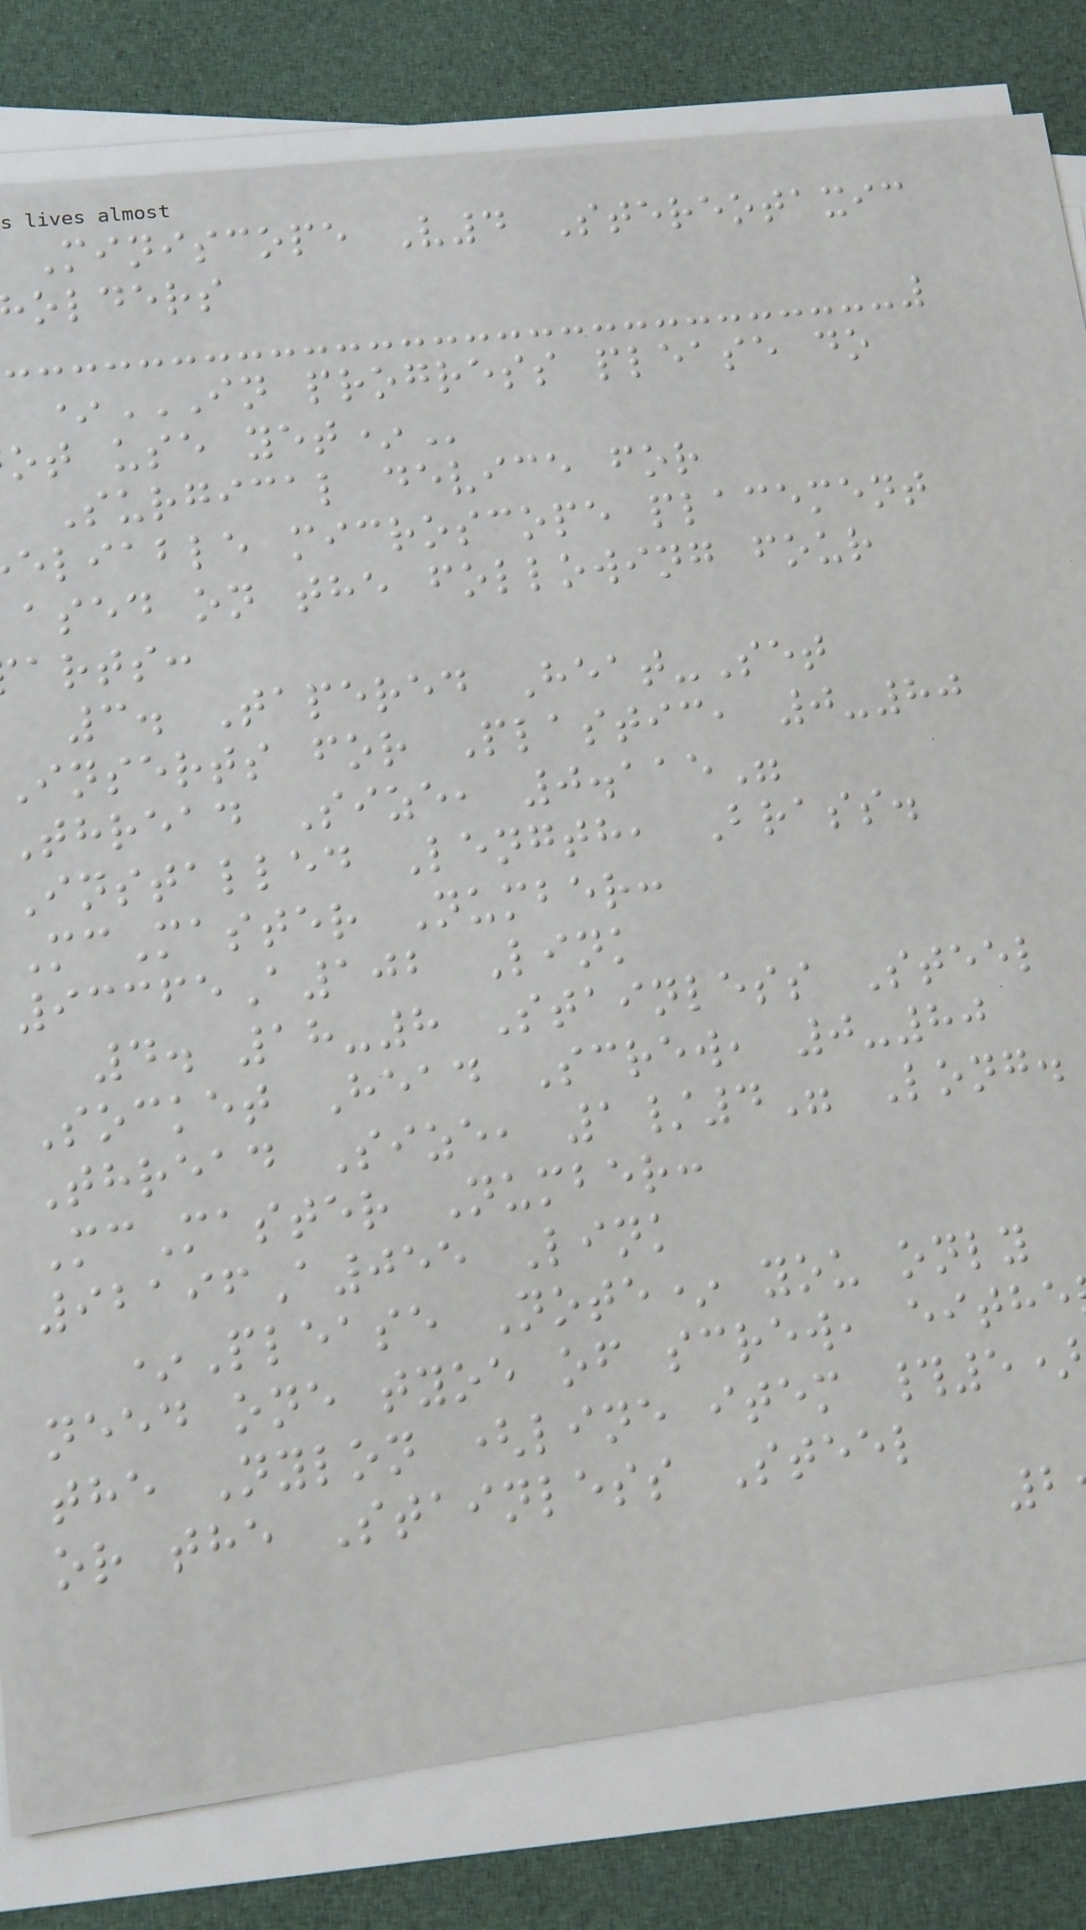Miniscope V4 Stereotaxic
olders
*IN PROGRESS PLEASE DO
ot use
Surgical device for
eliable microscope placement
ased on the following four
arts:
3. Tapered Heat-Set
inserts for Plastic, 0-80
Thread Size, 0.115"
Installed Length, Brass.
McMaster Number:
93365A102 Link
4. 18-8 Stainless Steel
Socket Head Screw, 0-80
Thread Size, 1/4" Long.
McMaster Number:
92196A055 Link
*Please Note* you only
need one tyoe of screw, eithe
the Nylon (line item #5)
or the Stainless Steel
